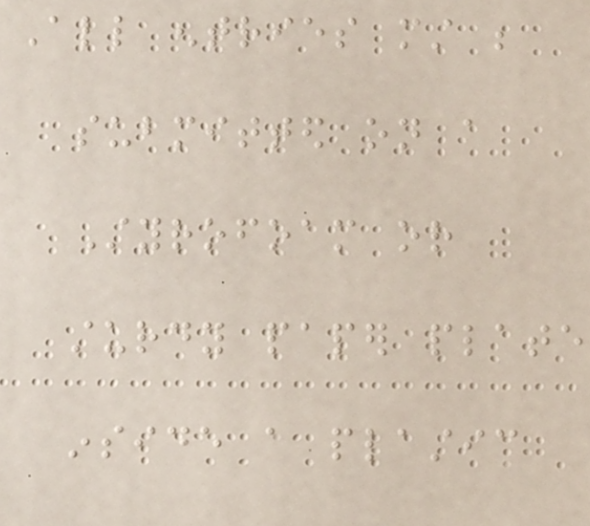All entries must be
submitted on a
Styrofoam or
sturdy paper plate
inside a plastic
